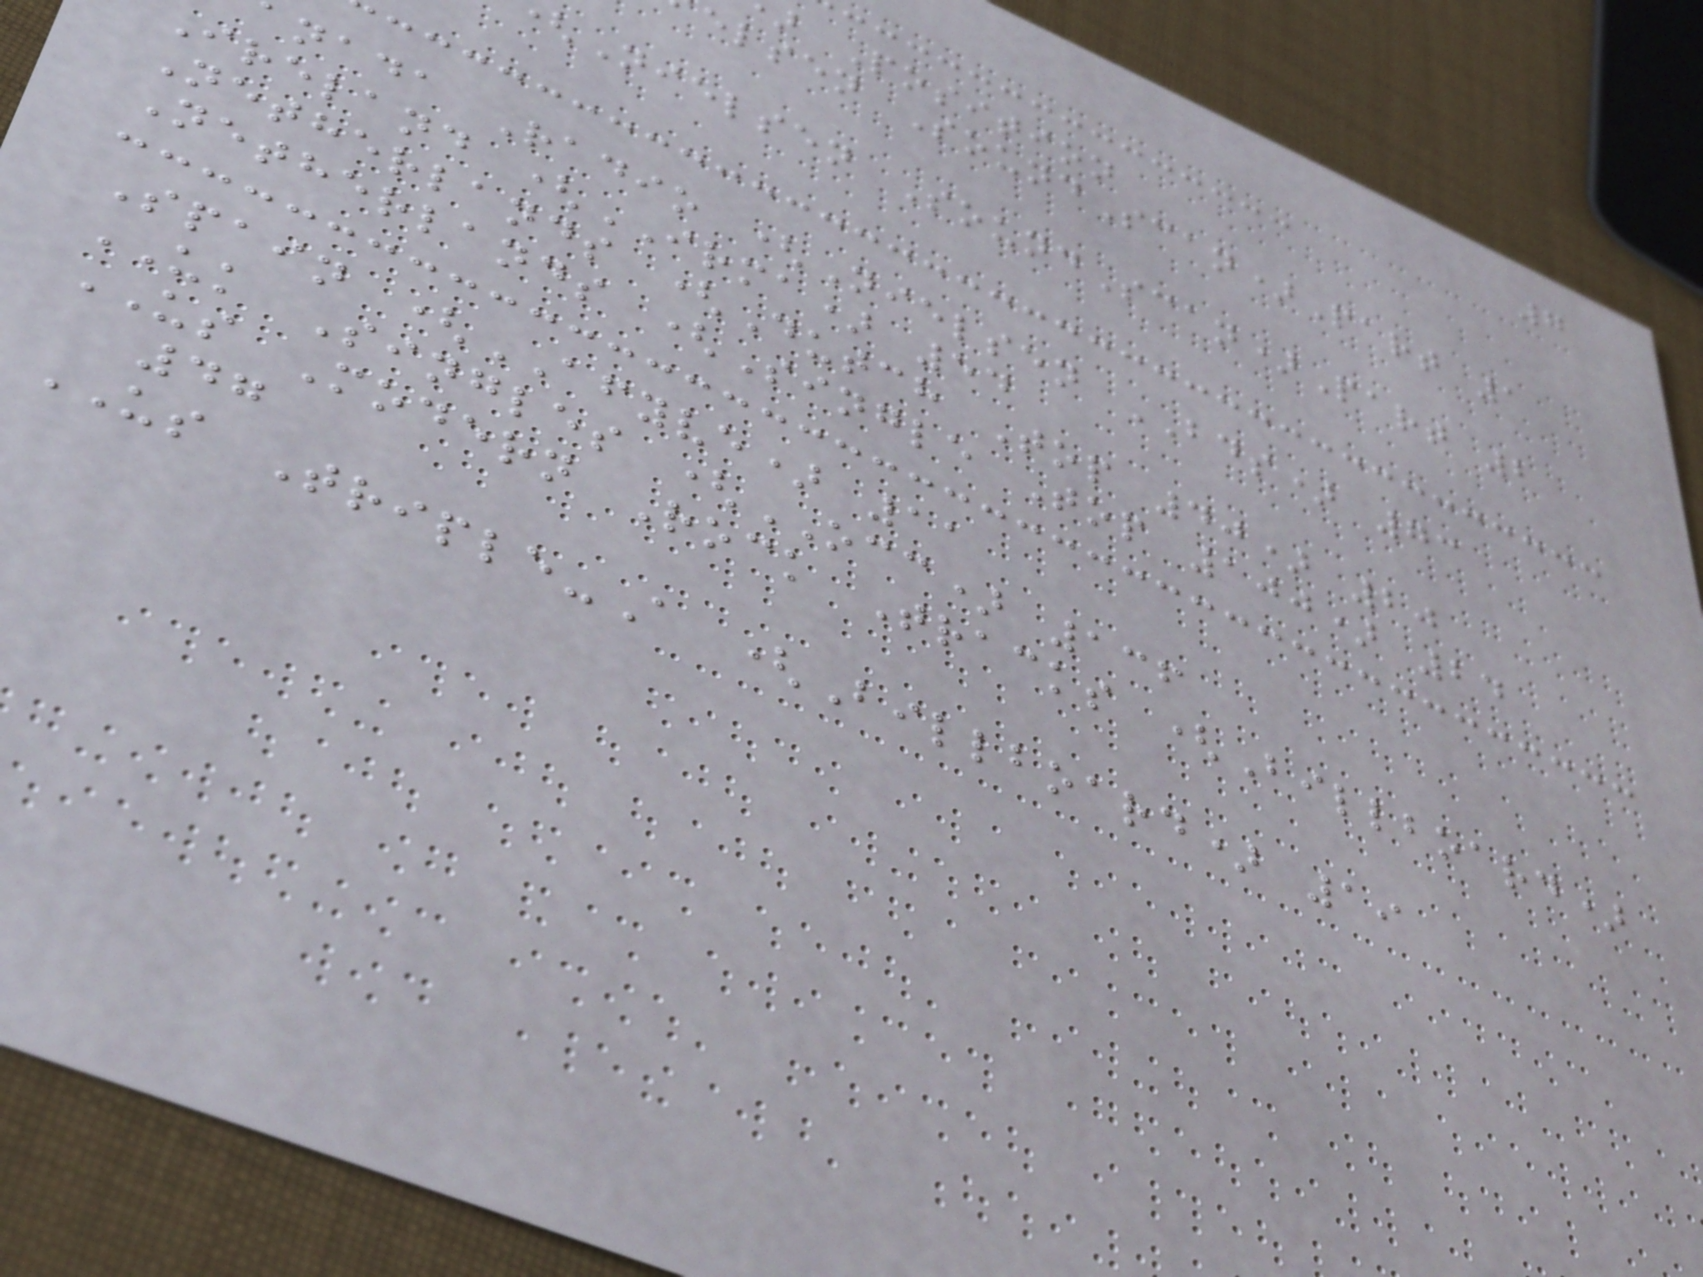7
Position
elsen SoundScan)Part 1
Nielsen SoundScan)Part 2
nada Radio (Nielsen BDS) 73
Ireland (IRMA) 54
Netherlands (Dutch Top 40) 20
Netherlands (Single Top 100) 24
Spain (AFYVE) 11
UK Singles (OCC) 136
US Modern Rock Tracks (Billboard)
47
US Triple-A (Billboard) 19
